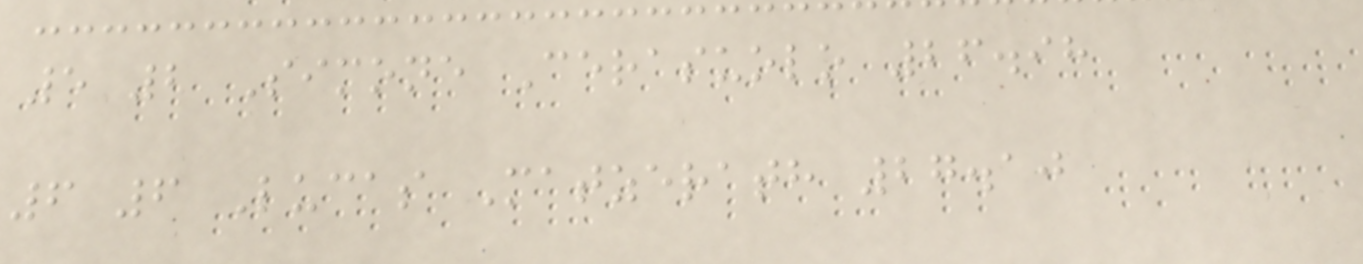5 2 Simone Cerasuolo 26.98
6 6 Lucas Matzerath 27.10
